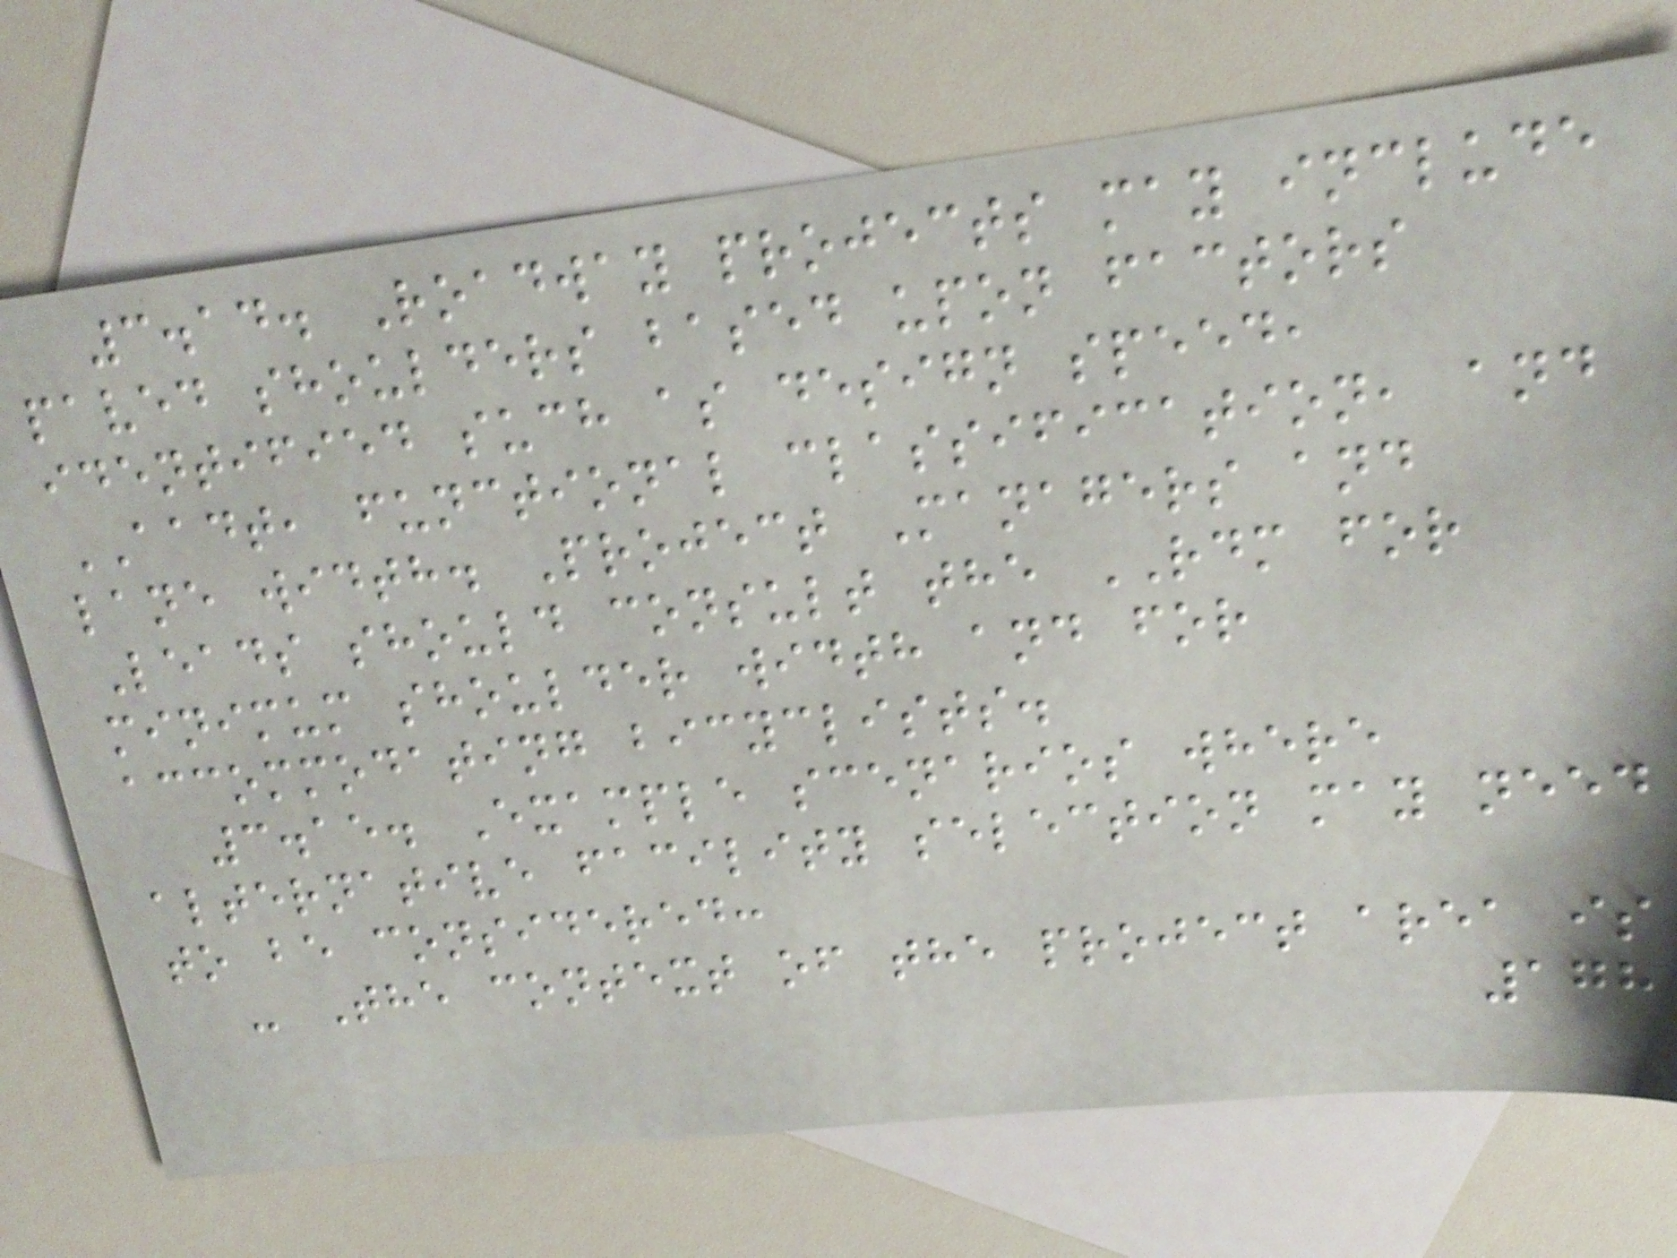3.14. Roadway projects may include
paved shoulders based upon factors
identified such as design speed,
AADT, functional classification, and
lane width. Project Managers and
Leads should consult the RDM for
minimum shoulder width and for
accommodating bicyclists.
3.15. Example scenarios where
alternative facility selection may need
to be considered:
- The context of the project area is
178
